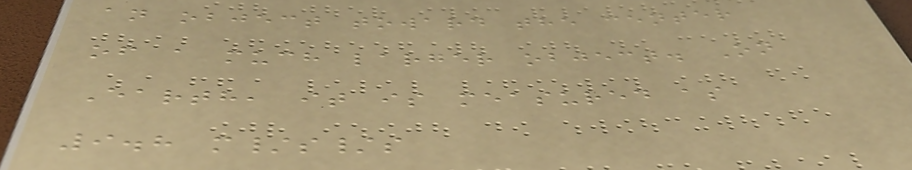an object toward the center
of a much larger object. On
Earth, it is measured as
9.8 m/s/s
